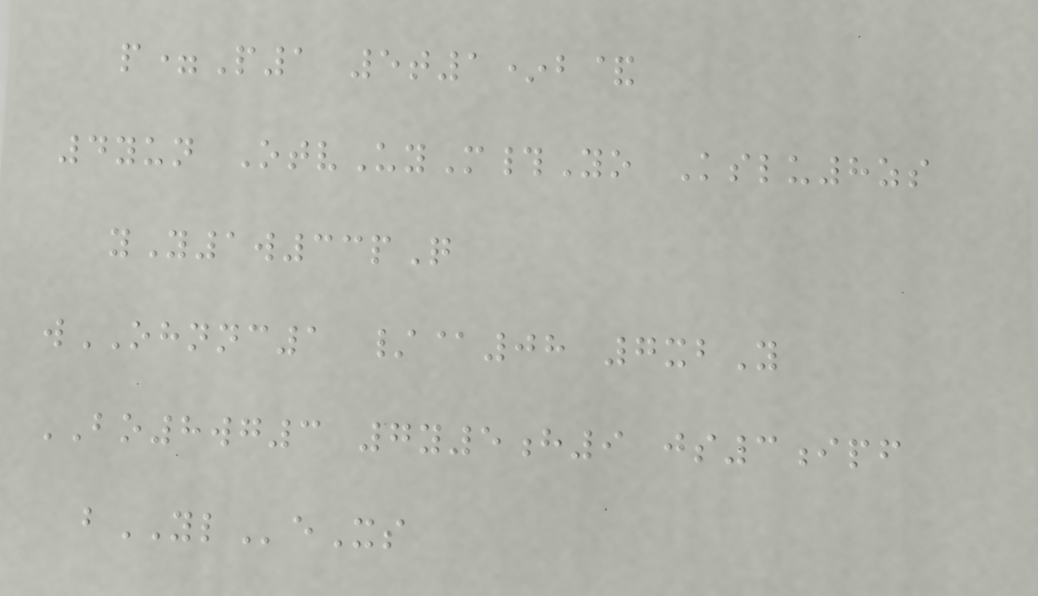p=P1 5t1*b&
4yun OtvUyM#Yo Kslu8zs
yY1w33pQ
wOHNNC1 /@08 7xbY
BO8wg3 7y5h9 js3ipf
bYLeXs
